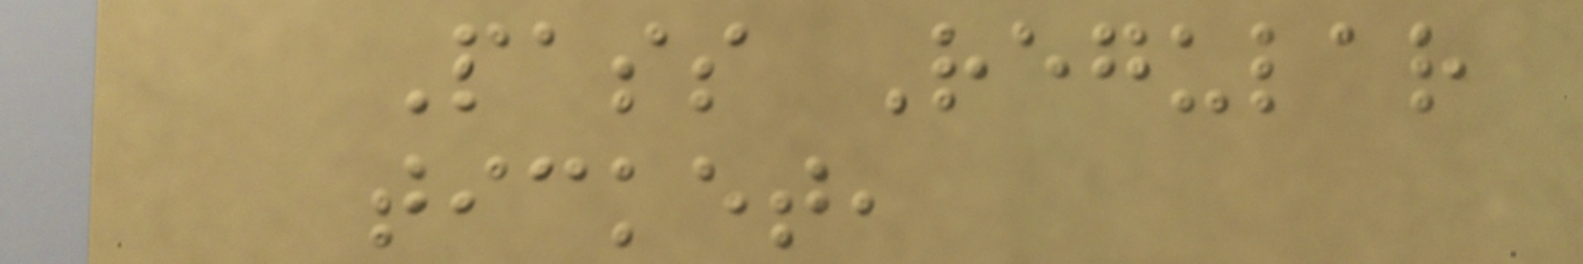Pass Regular
ticket,
